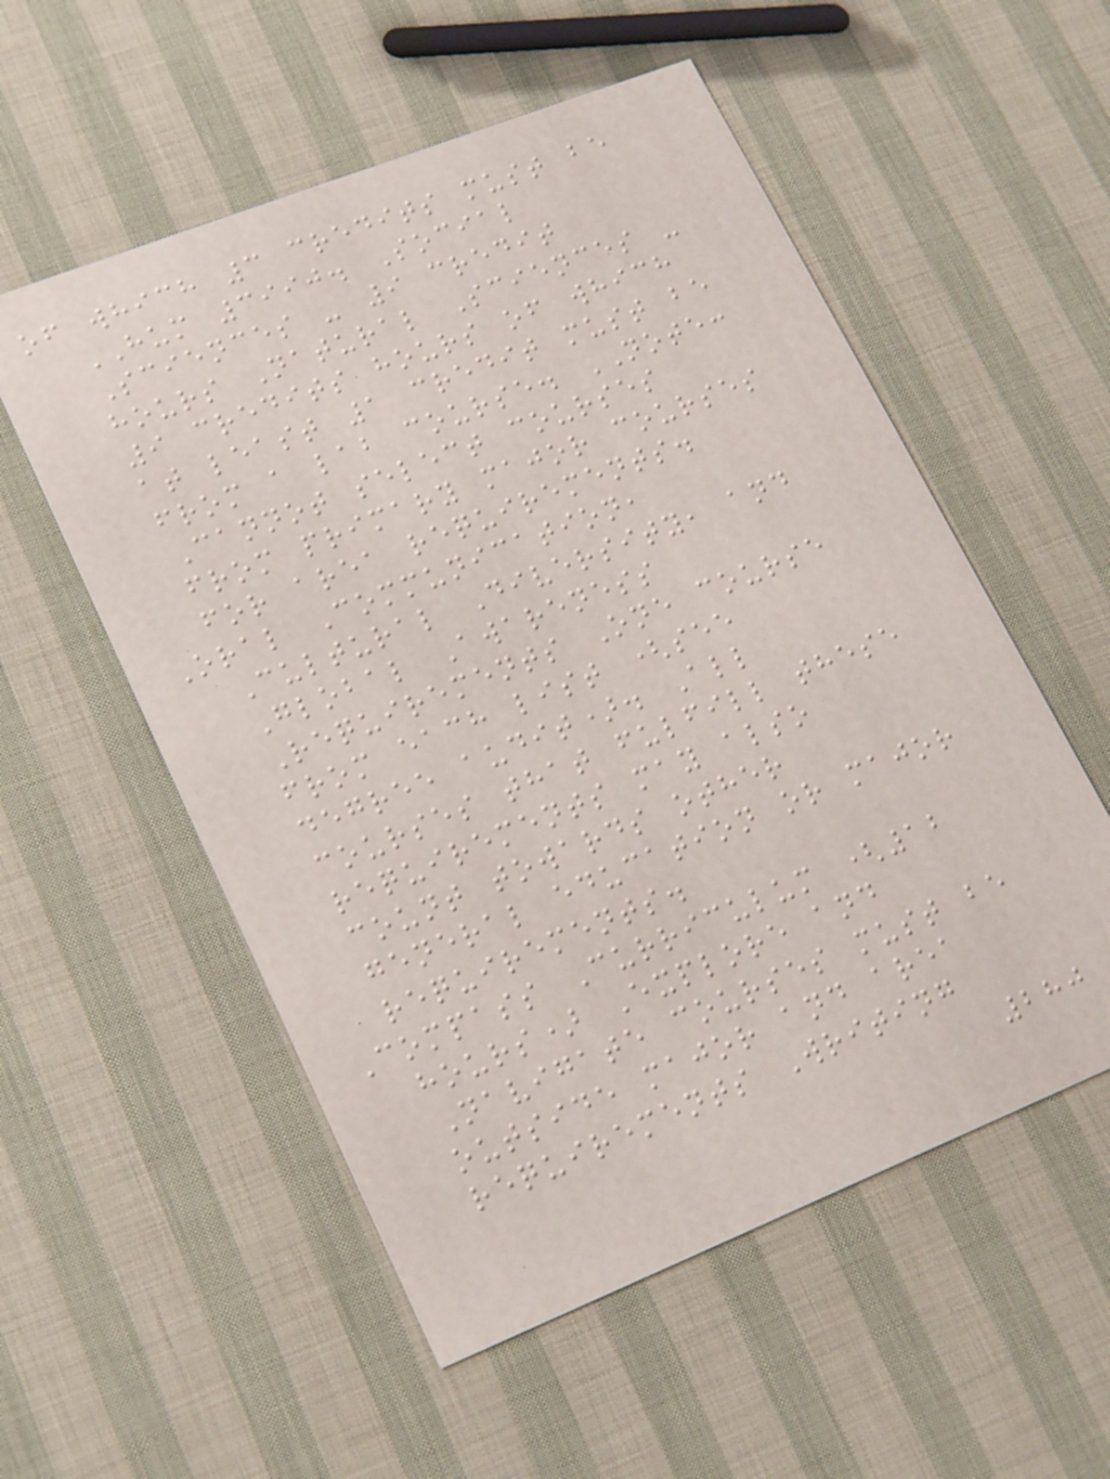of which 3 credits must be
HUM 3990. Social
Sciences - 9 credit
hours Natural Sciences -
9 credits hours of which
at least 1 credit must be
from a lab course. NOTE:
Cannot select courses
from primary major courses
for area requirements.
Oral Communication,
Cultural Diversity, and
Global Awareness
Requirements One course
from each list (see
degree audit). All
courses that fulfill these
requirements may also
count towards other
general education or major
requirements.
Compass Curriculum (12
hours) Explore and
Navigate courses must be
outside major and area
requirements Writing
280
